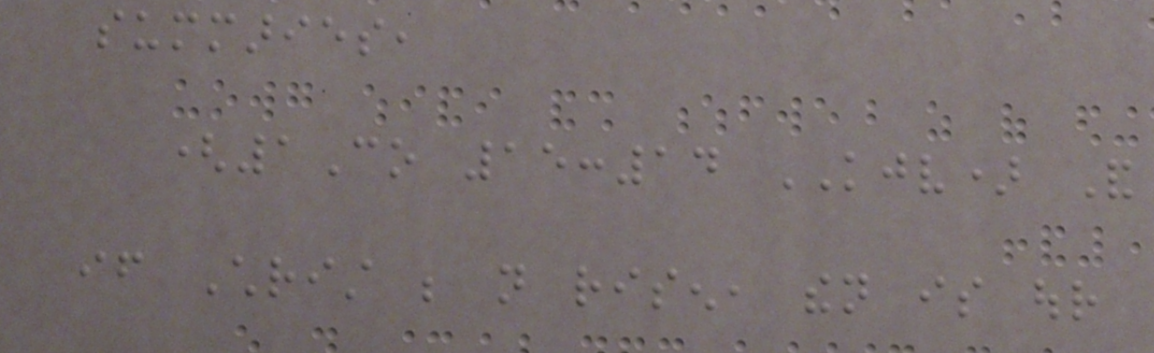summaries,
(1Co 15:14 KJV) And
if Christ be not risen, then is our
